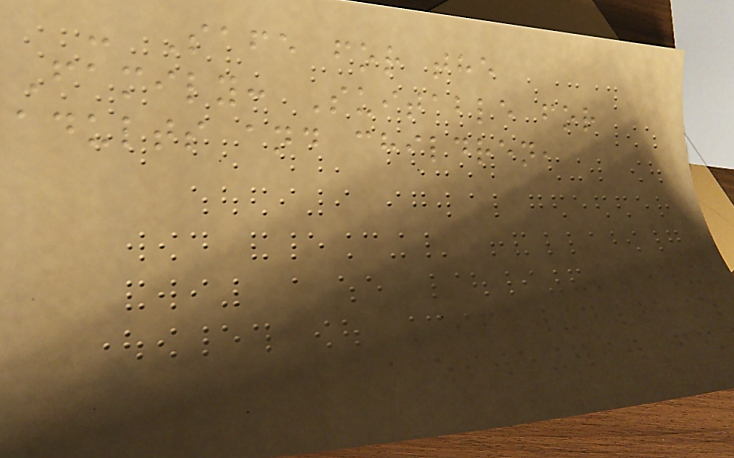- Safe for the
Family: Suitable for
adults and children,
